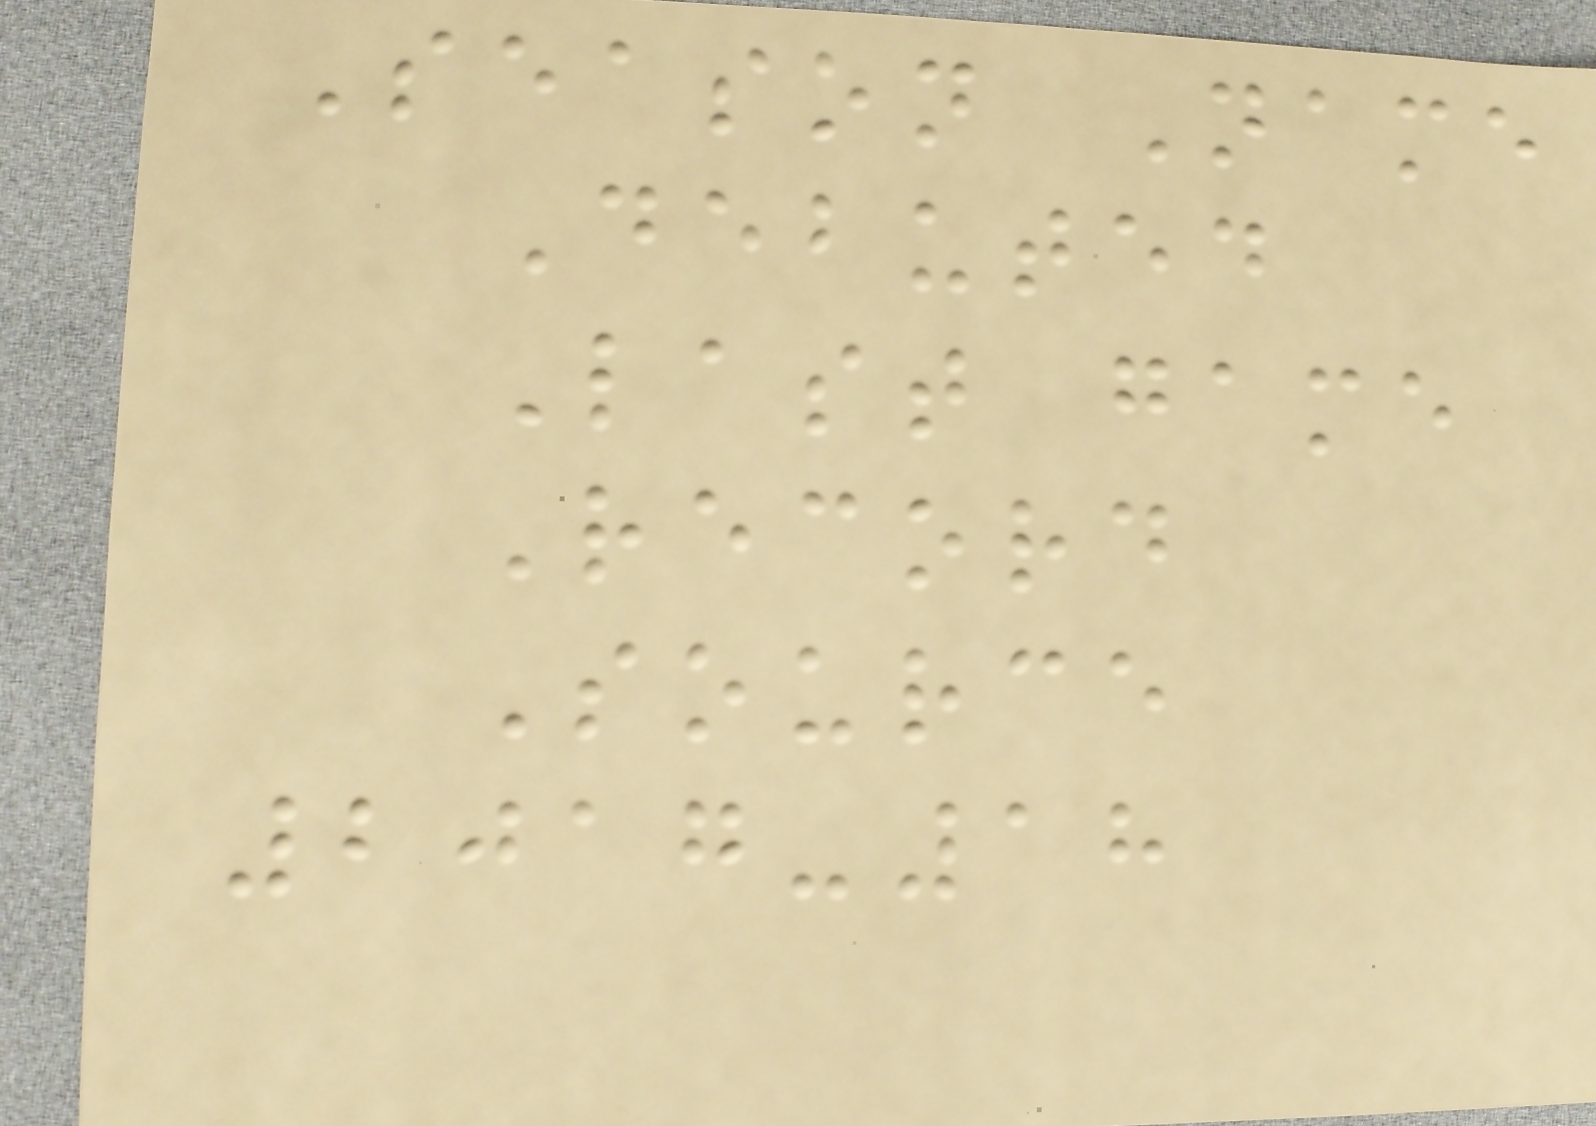Season Name
Debuted
Last game
Record
Source
2017-18
